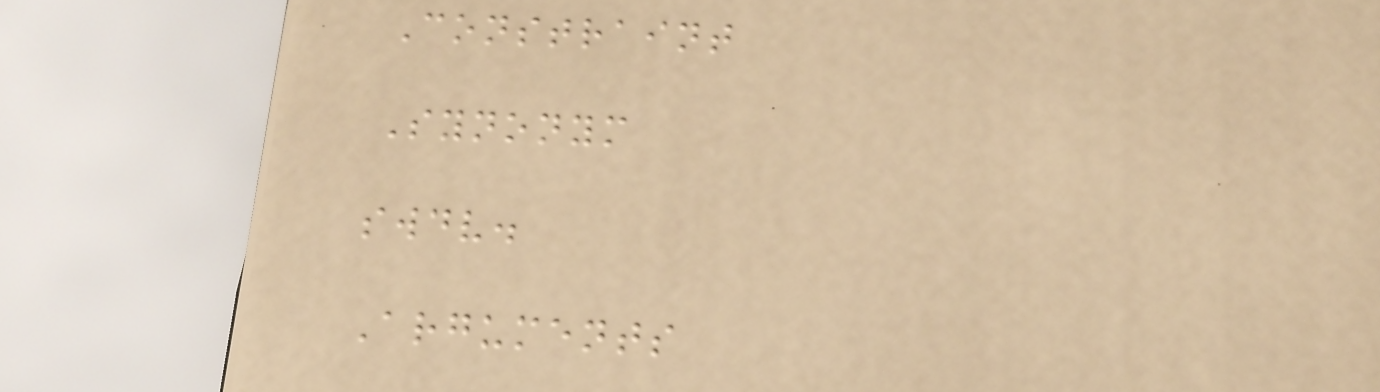Constraint
Synonym
swdv.
Arguments
